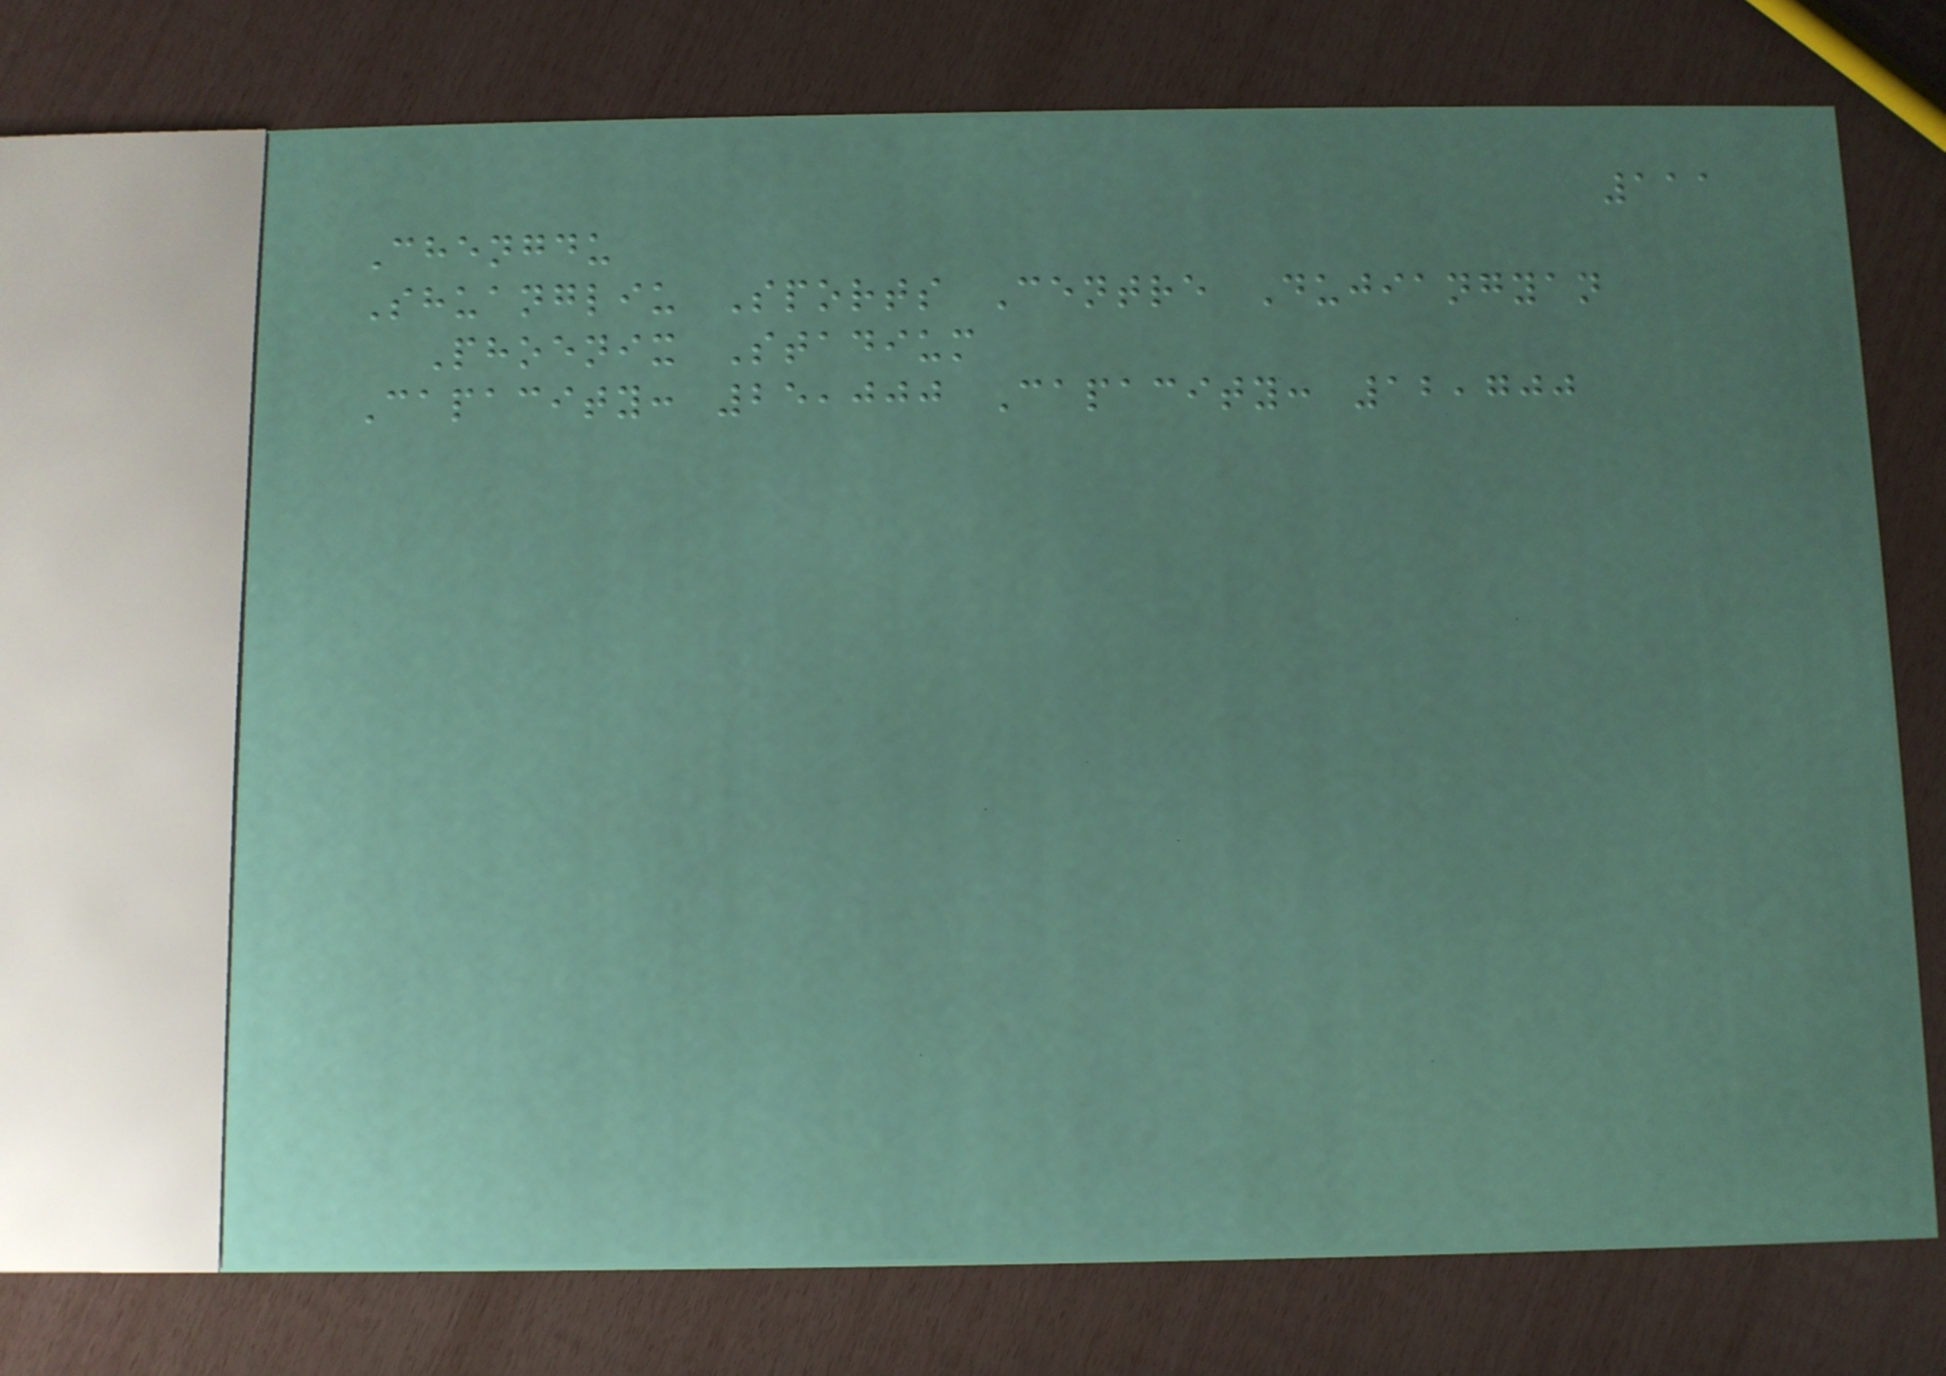111
Chengdu
Shuangliu Sports Centre Dujiangyan
Phoenix Stadium
Capacity: 25,000 Capacity: 12,700
